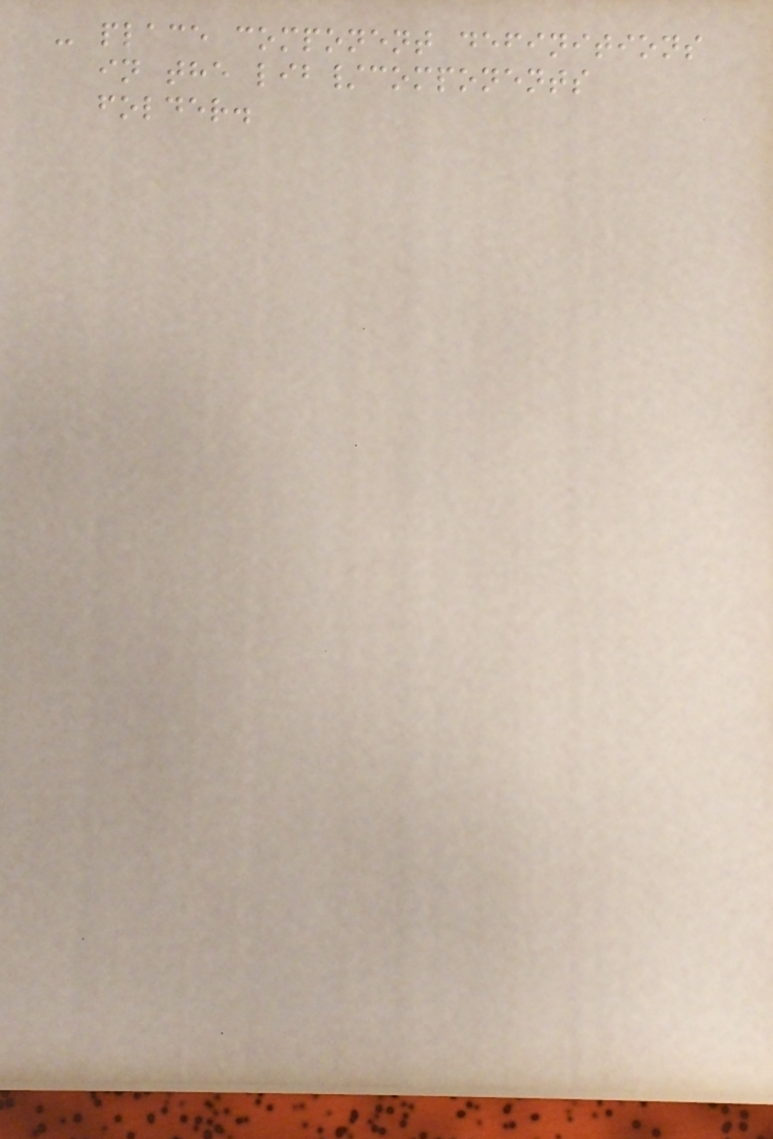- place component definitions
in the lib/components
folder.
